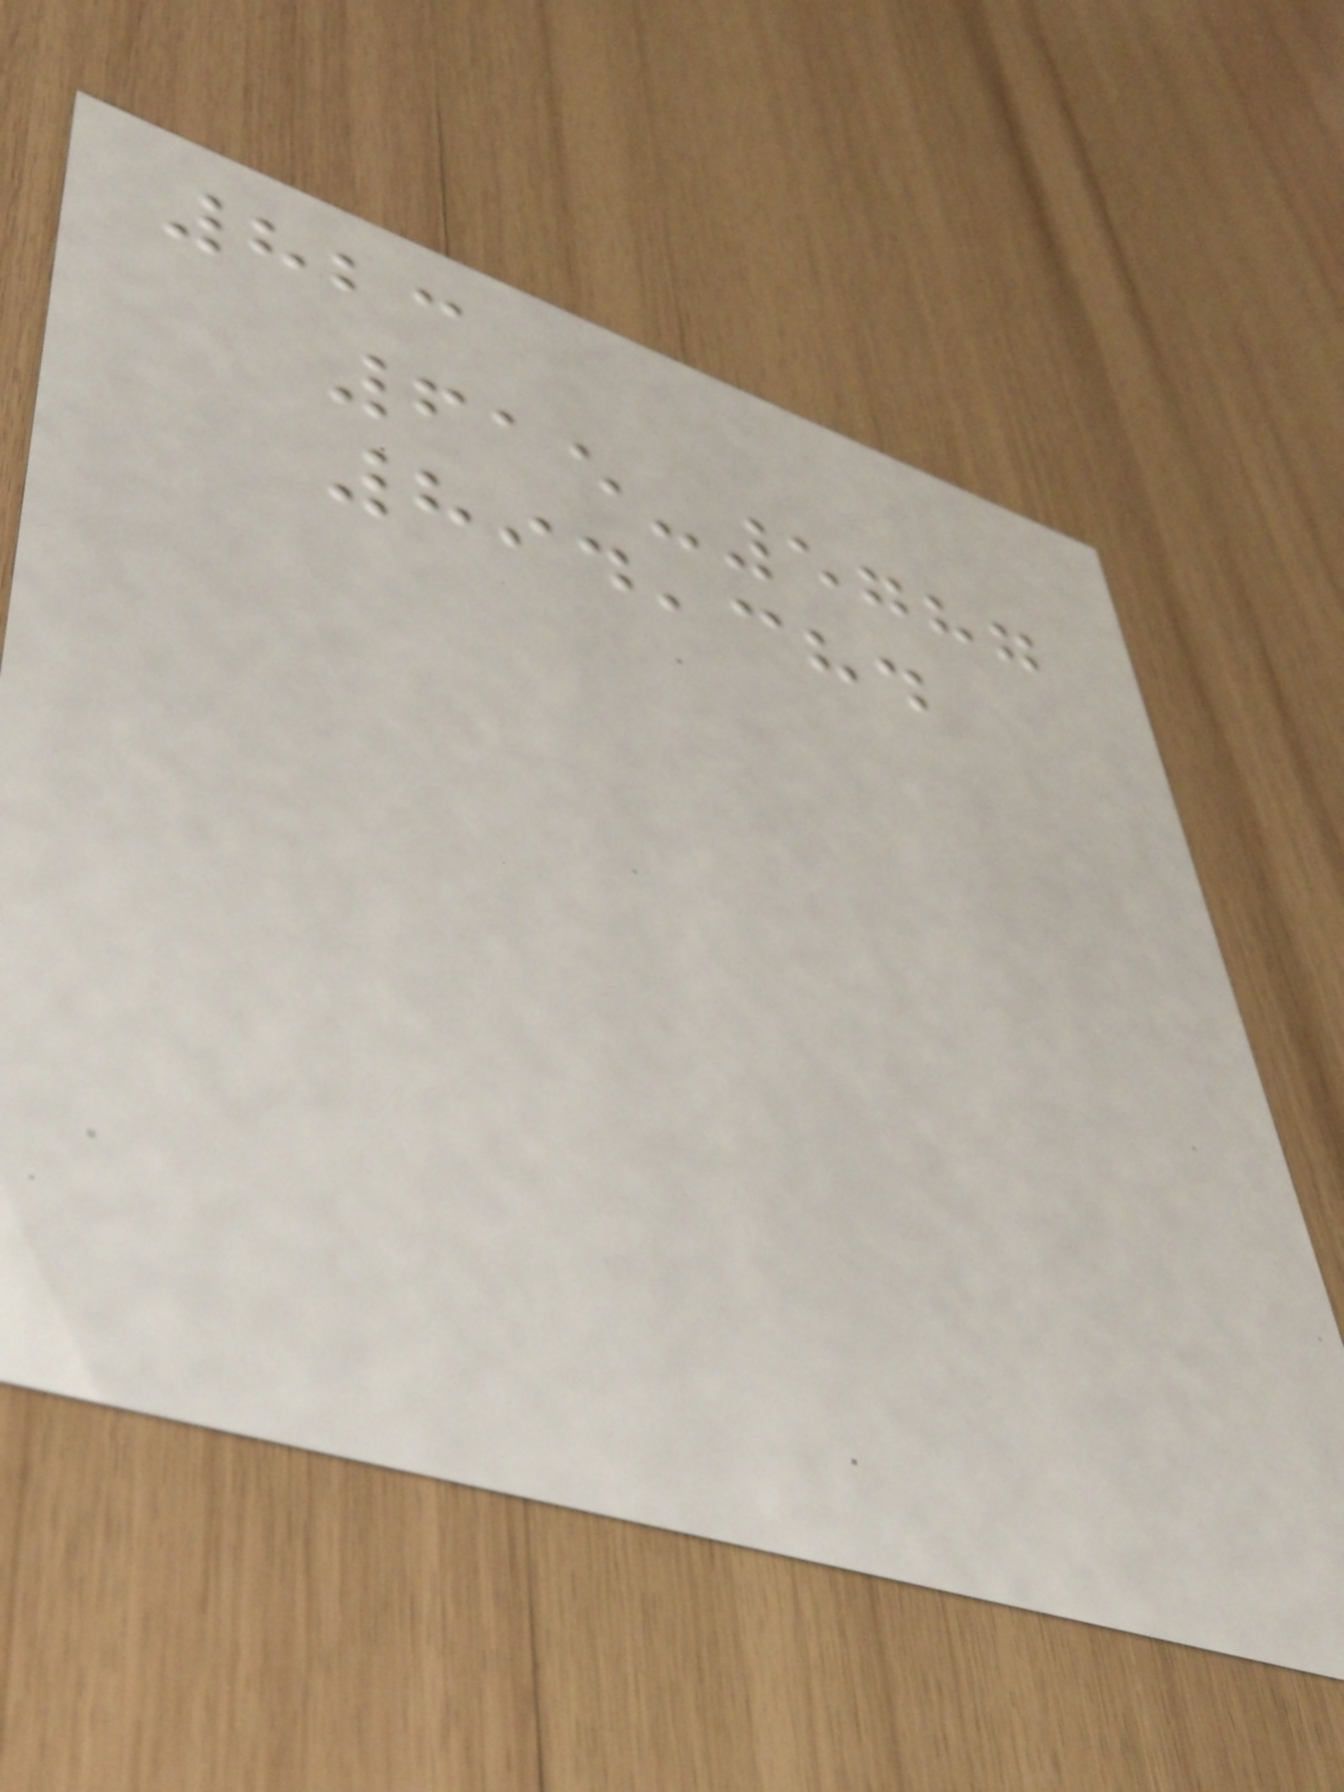823
615-5787
894,384
